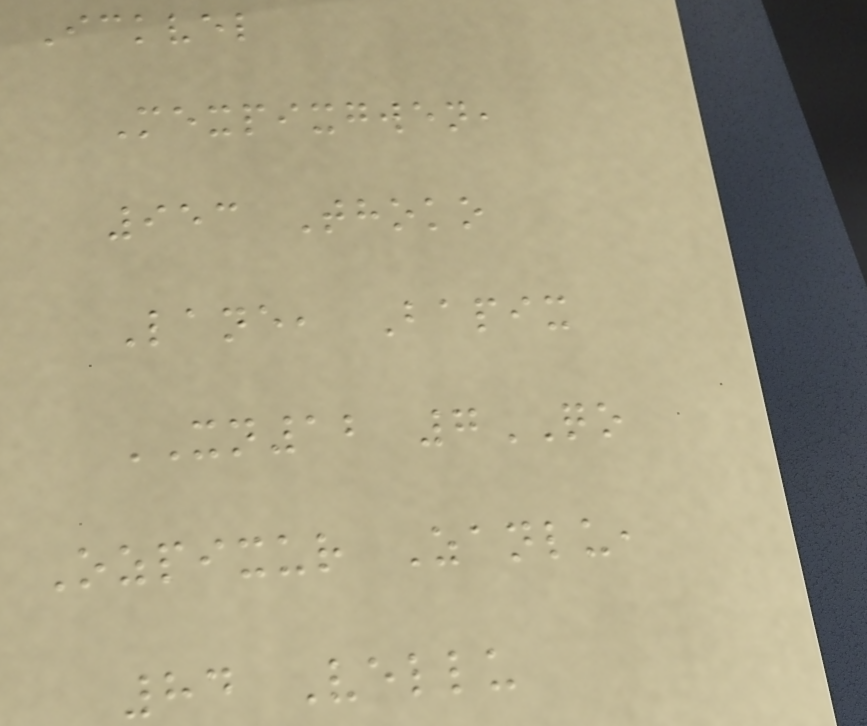Ickvel
Mexpixgwen,
953 Thoko
Lane, Bapix
XN12 7QO
Ozpixur Zanlu,
84 Vellu
